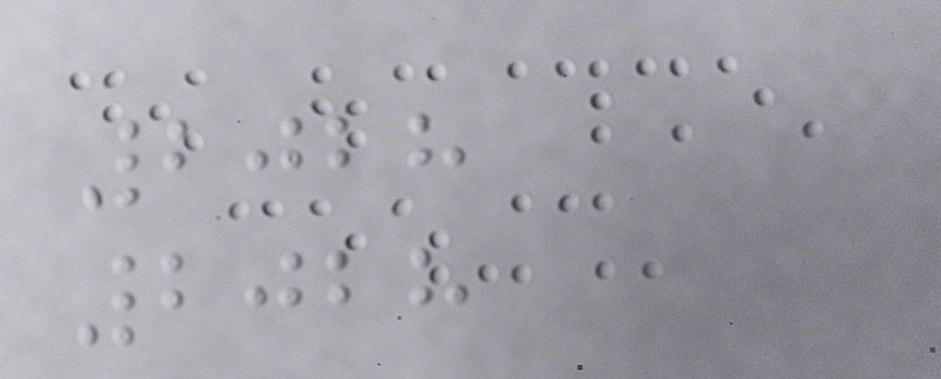2028
2028
